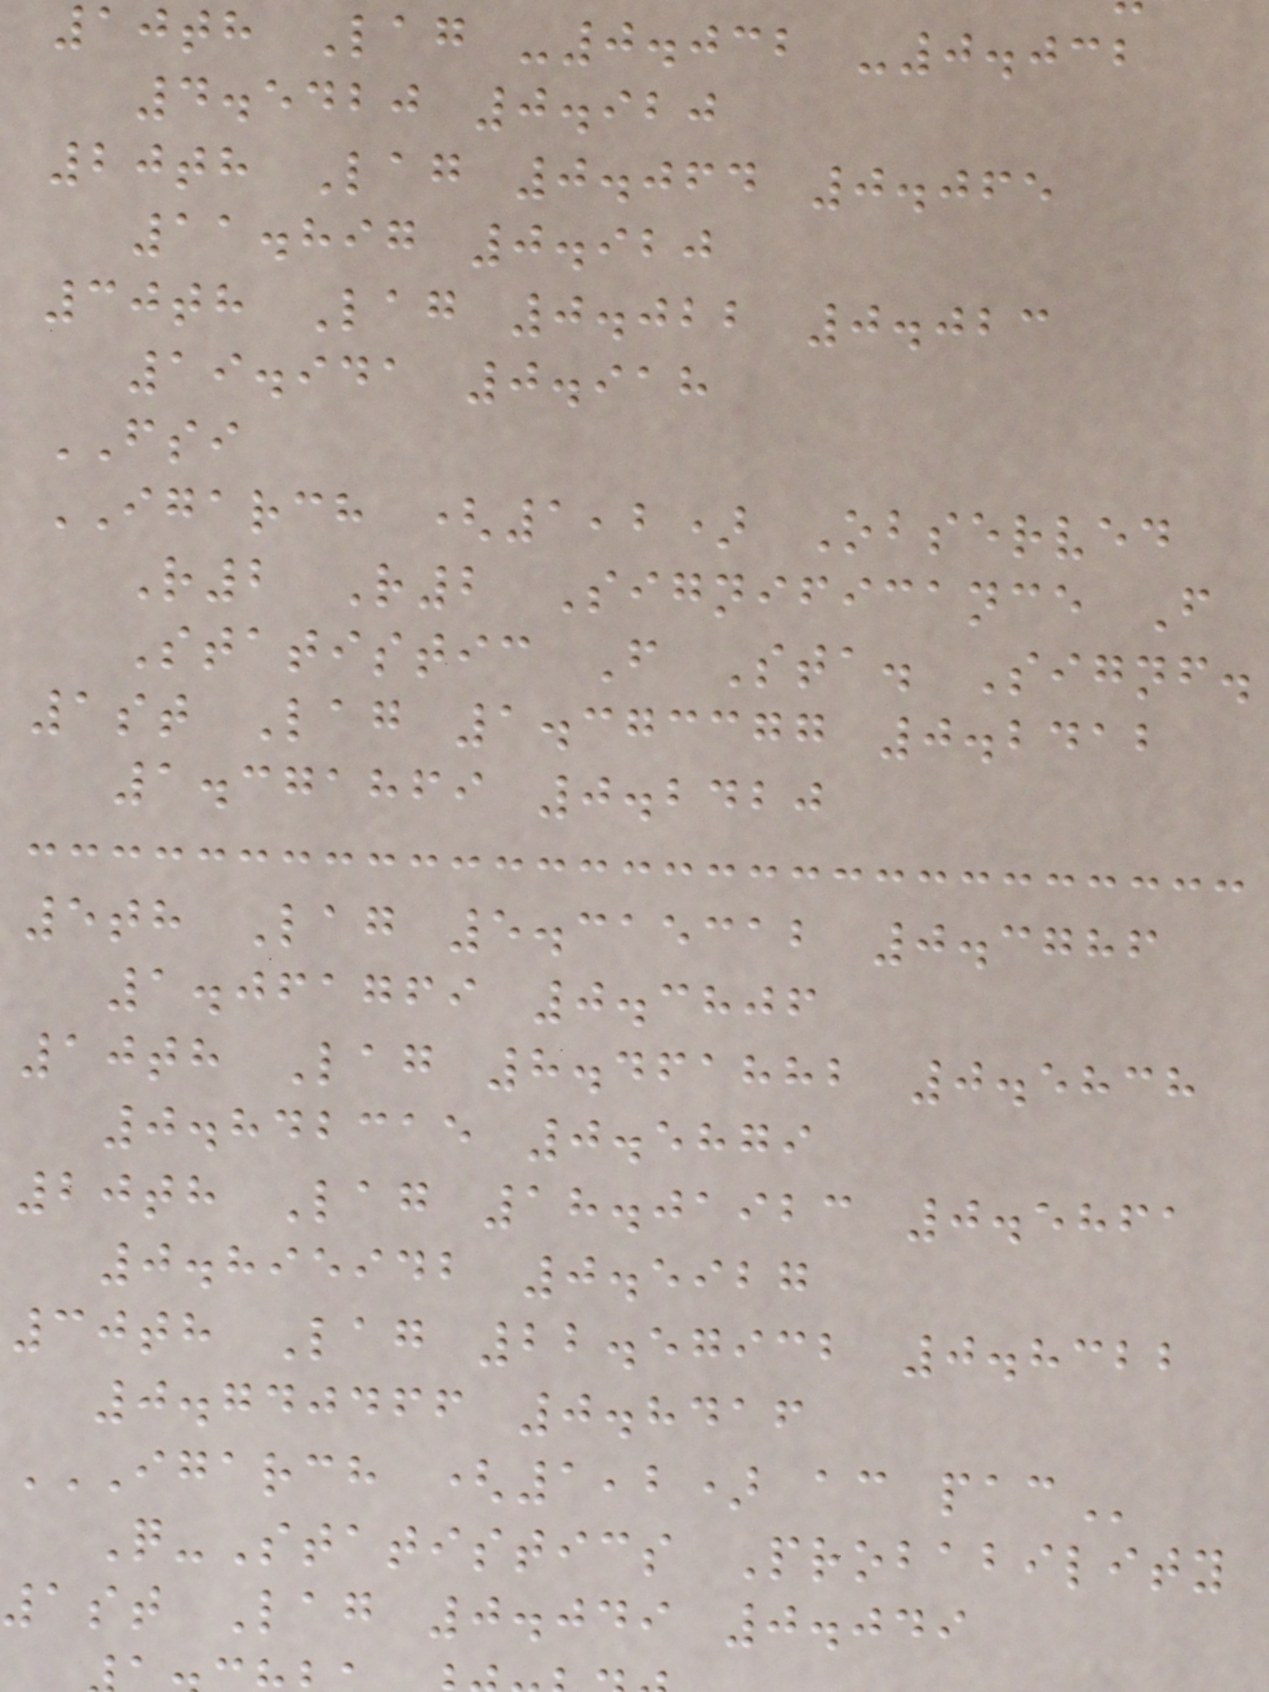10th Lag -0.032 -0.032
4.5420 0.920
20th Lag 0.064 0.065
11.897 0.920
30th Lag 0.022 0.023
19.941 0.918
FSI
IGARCH (1,2) Observed
R2 R2 Significance F
Statistic F Sta. Signf.
1st Lag 1.373377 0.2412
1.371869 0.2420
5th Lag 5.315312 0.3786
1.061769 0.3806
10th Lag 8.461882 0.5838
0.842315 0.5879
20th Lag 18.01923 0.5861
0.895942 0.5927
30th Lag 22.57932 0.8322
0.740466 0.8416
IGARCH (1,2) AC PAC
Q-Statistics Probability
1st Lag 0.049 0.049
